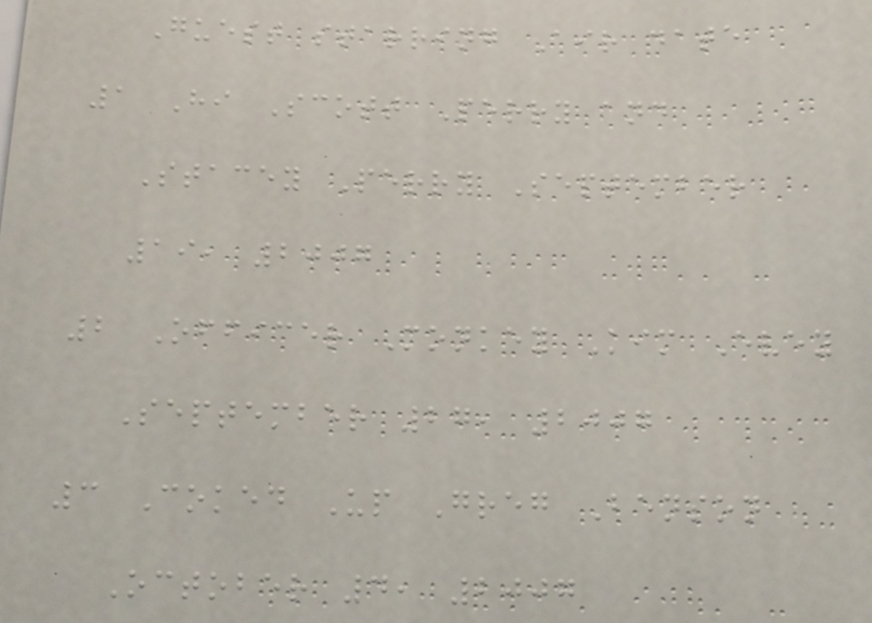Guest starring Air date
1 Hi Scott Perry and
Stacey Perry September
19, 2007
2 Officer Monkey Kim Evey
September 27, 2007
3 Coked Up Greg Benson
October 4, 2007
